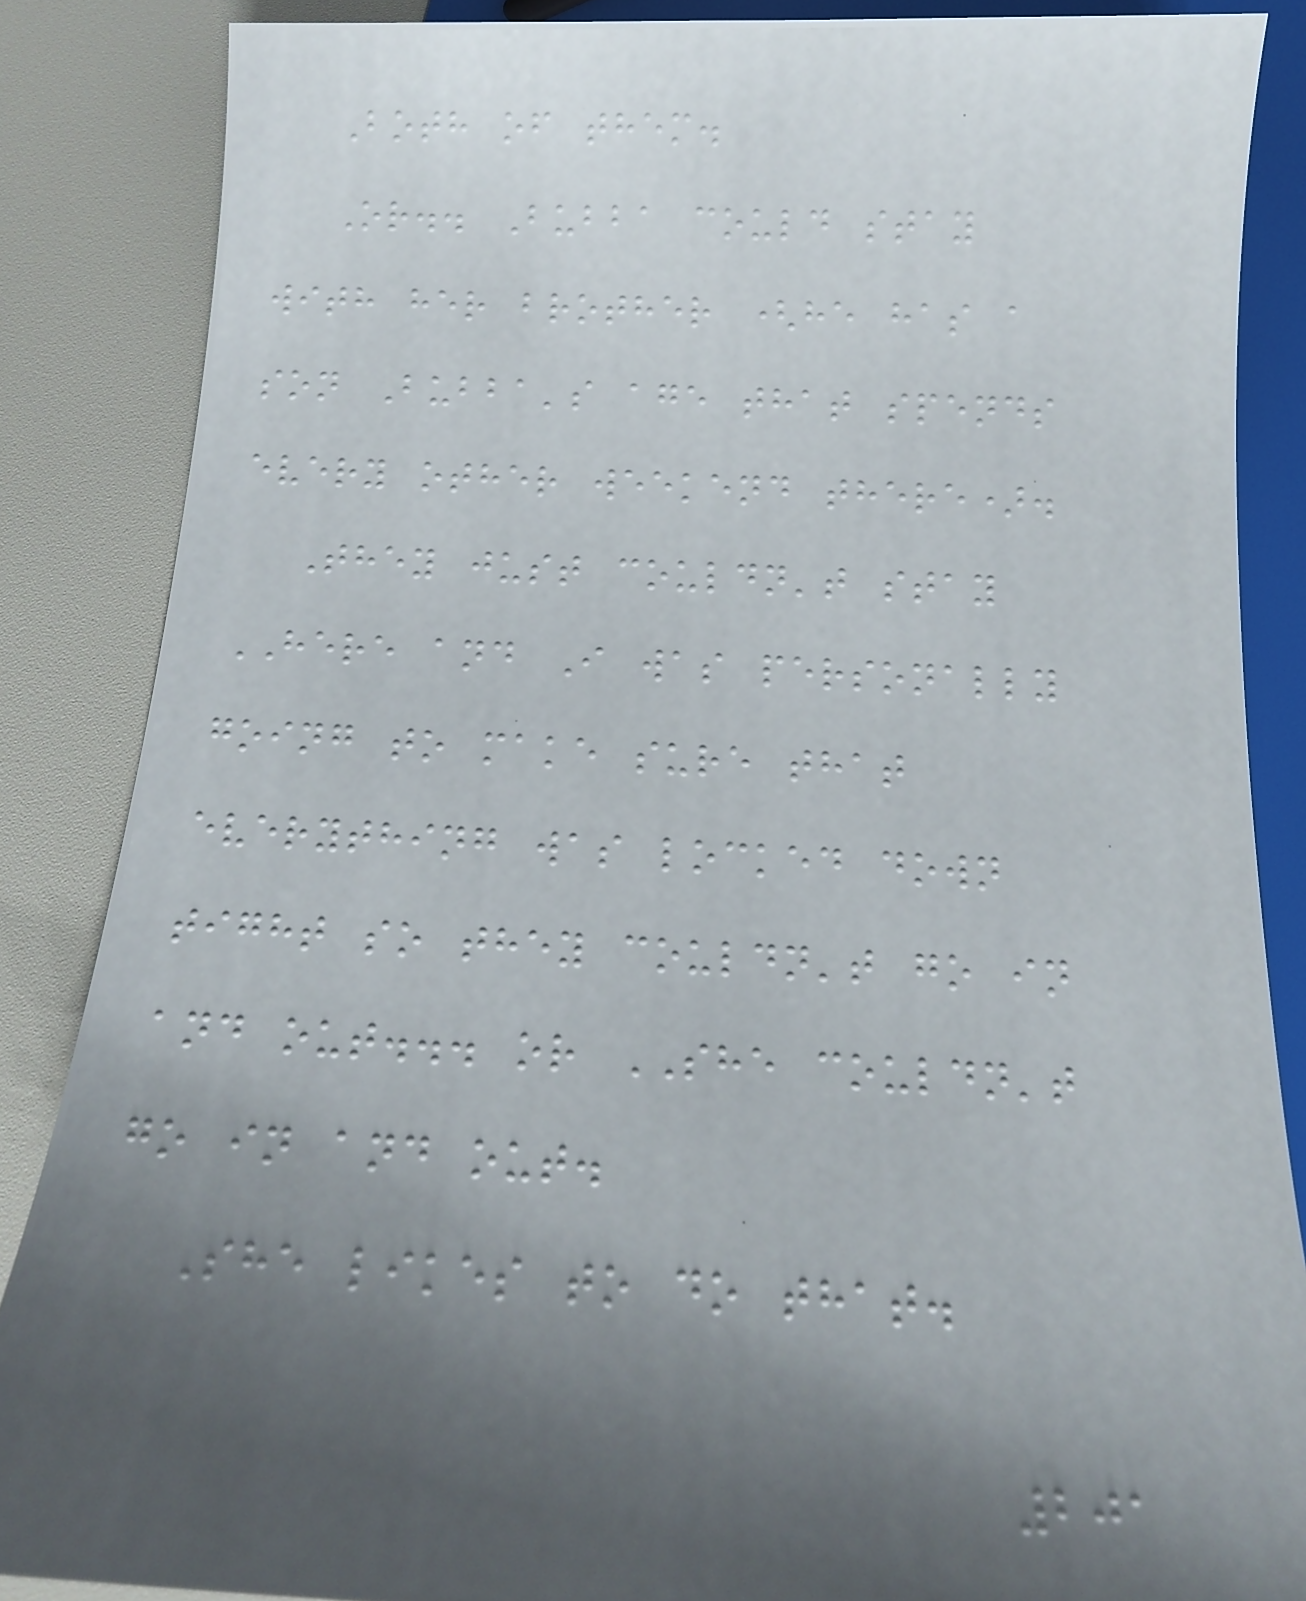Both of them.
Or.. Bubba could stay
with her brother (he has a
son Bubba's age that spends
every other weekend there).
They just couldn't stay
HERE and I was personally
going to make sure that
everything was locked down
tight so they couldn't go in
and out... or SHE couldn't
go in and out.
She likes to do that.
201
